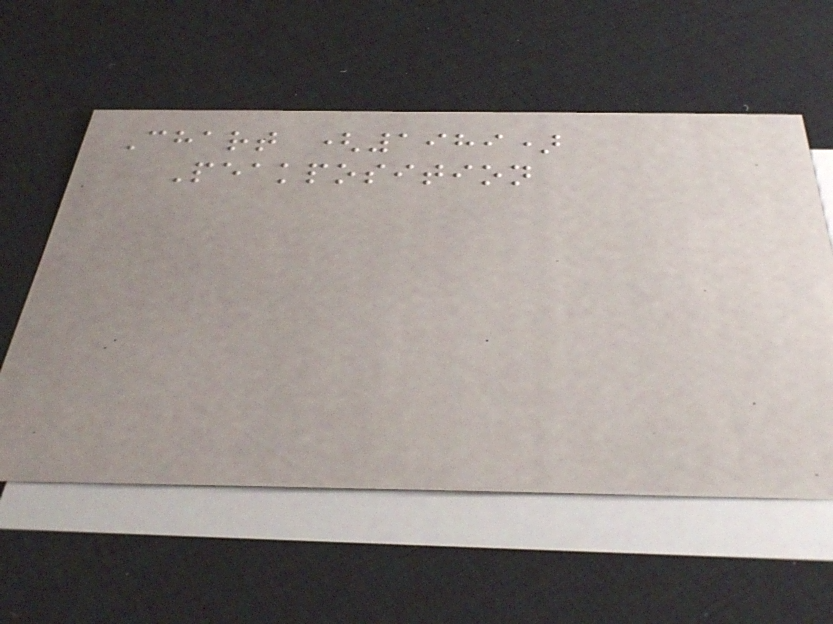Chart (1989)
Peakposition
